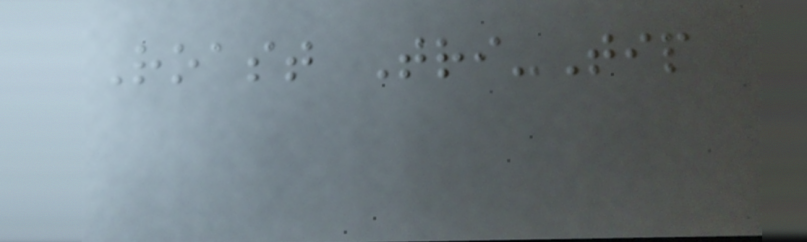Roast Tri-Tip
